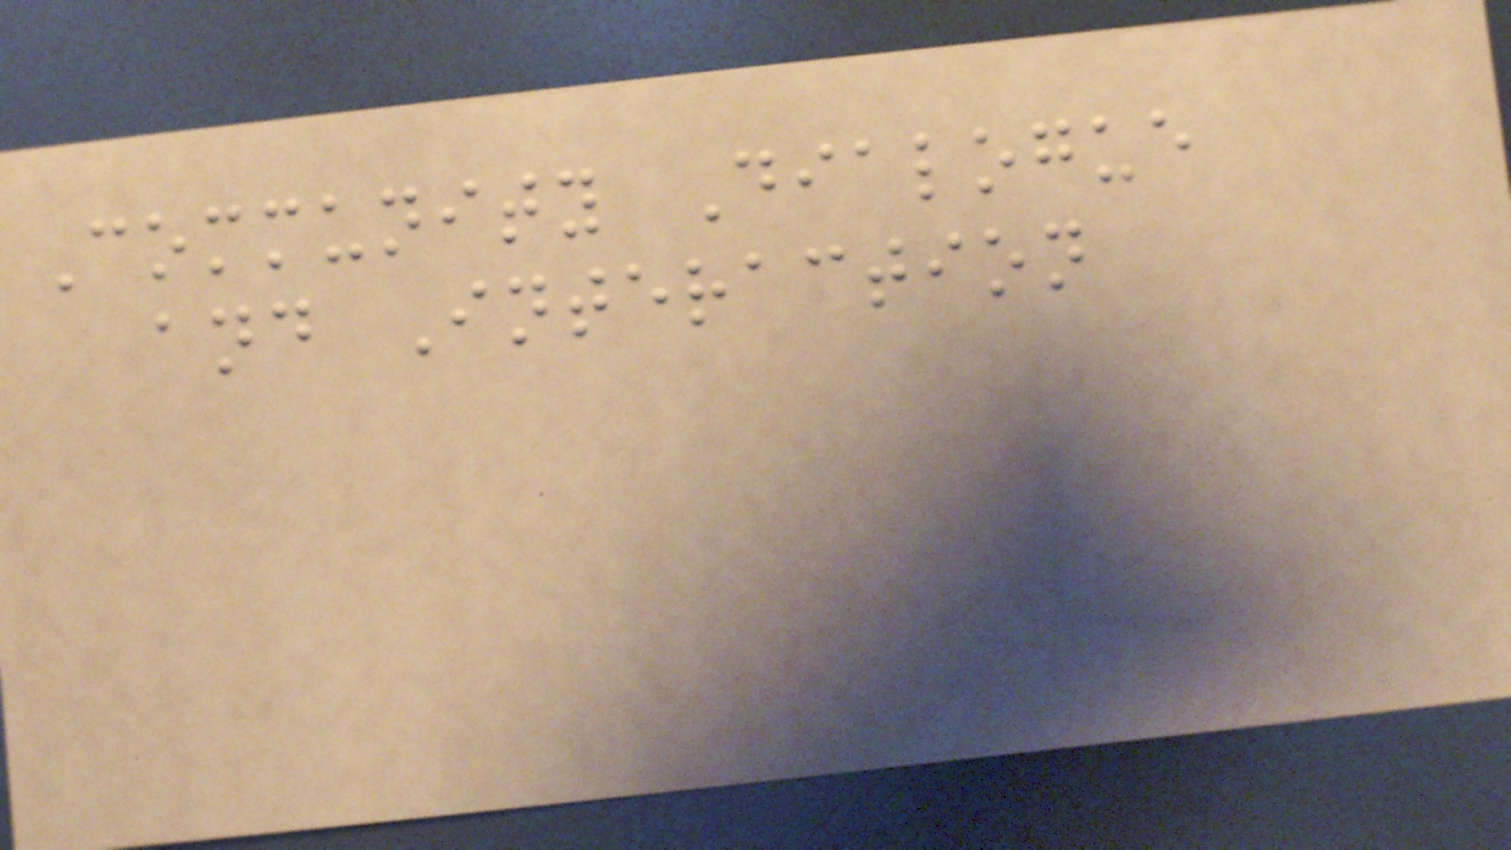Community Dialogue
and Interaction
